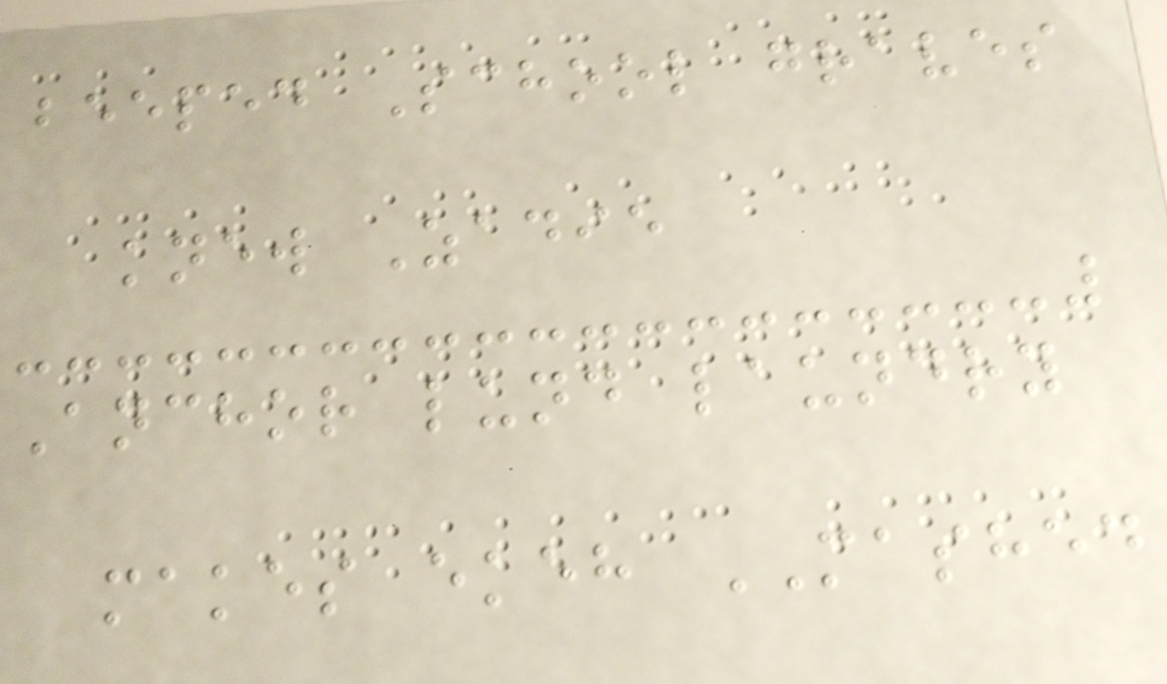beeped School graves
knew Zadie
Anchor lund laundry
makes ekeh MASHED
